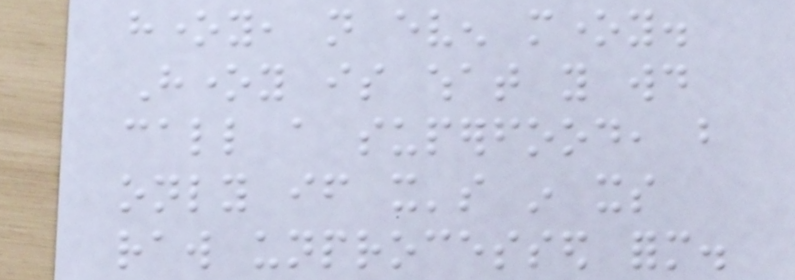honey, not even money.
Honey is what you would
call a superfood, but
only if it's in its
raw unprocessed form.
